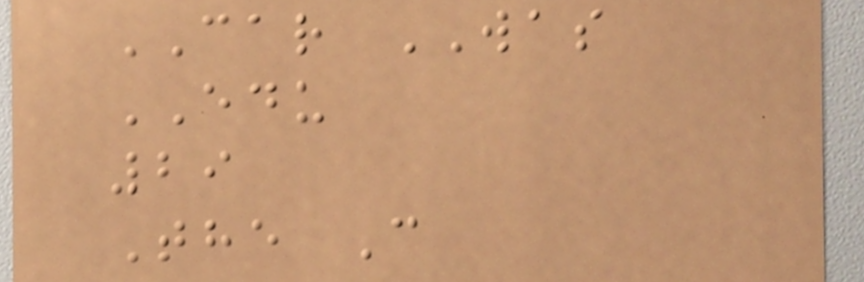CAR WAS
EDU
29
The C
